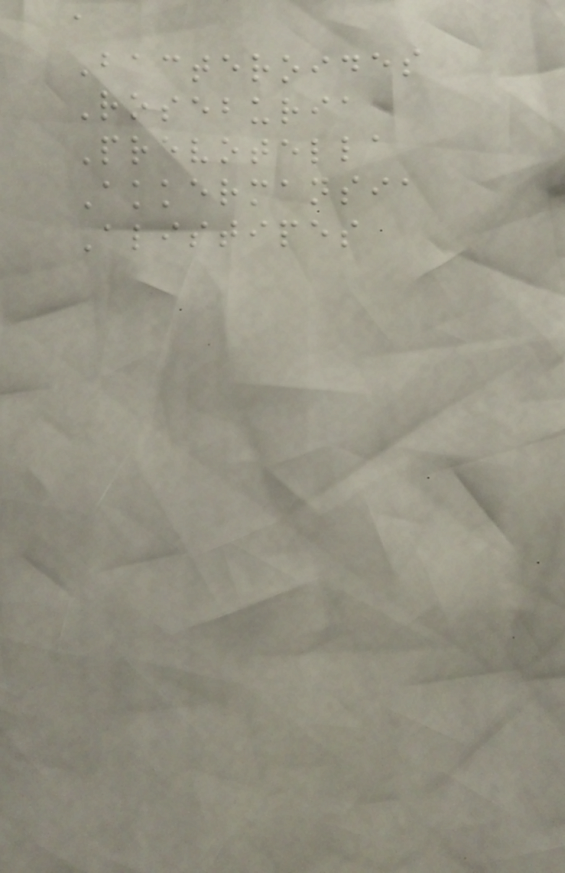a
Bacteroides
Roseburia
Prevotella
Akkermansia
Alistipes
